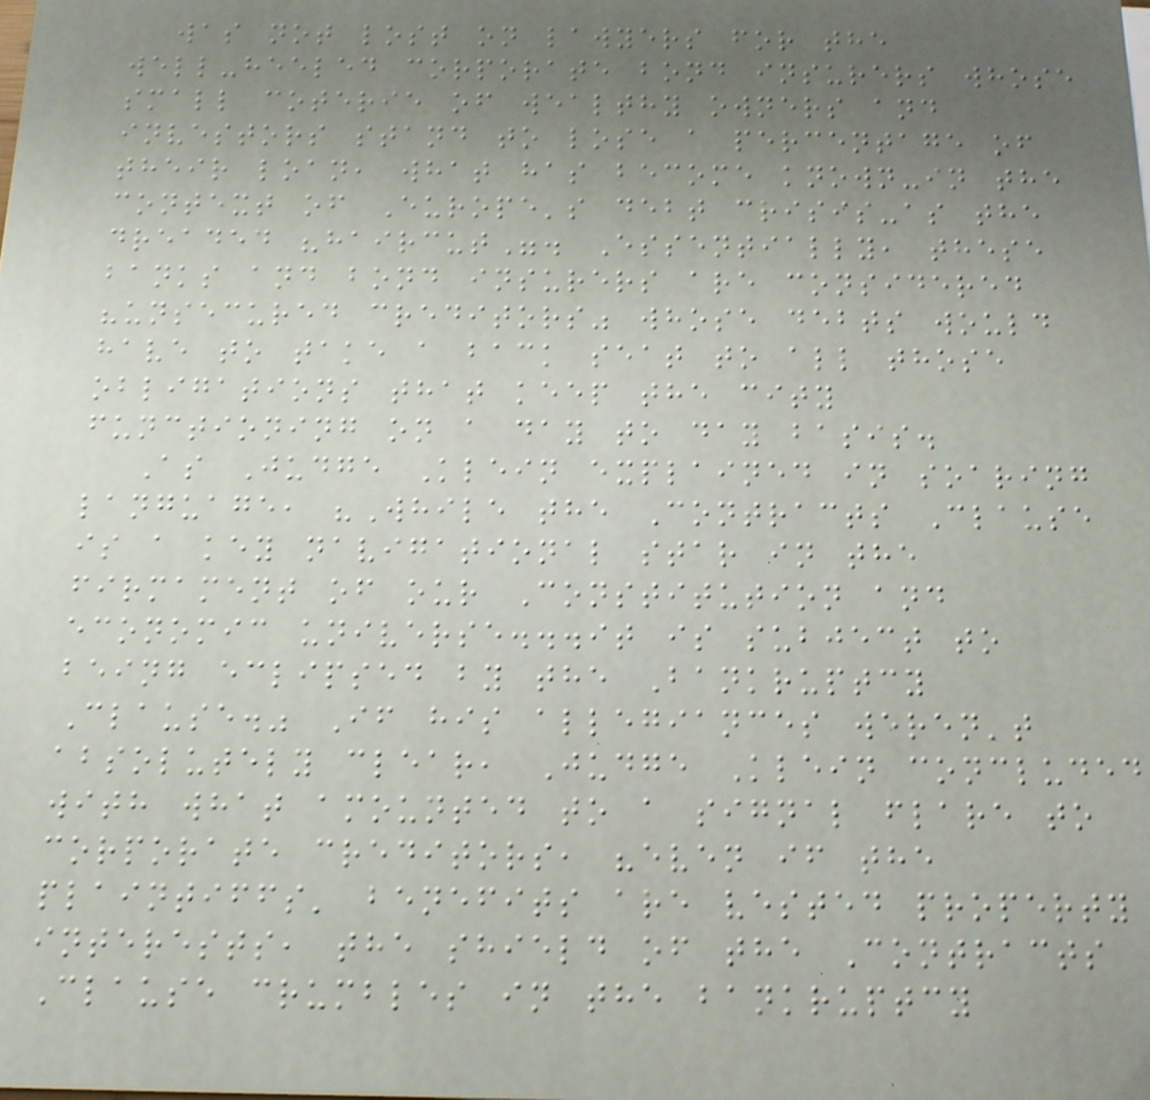was not lost on lawyers for the
well-heeled corporate bond insurers whose
small coterie of wealthy owners and
investors stand to lose a percentage of
their loan, what has become known-in the
context of Europe's debt crisis-as the
dreaded "haircut". Essentially, these
banks and bond insurers are considered
"unsecured creditors" whose debts would
have to take a back seat to all those
obligations that keep the city
functioning on a day to day basis.
As Judge Klein explained in soaring
language, "While the Contracts Clause
is a key navigational star in the
firmament of our Constitution and
economic universe...it is subject to
being eclipsed by the Bankruptcy
Clause." If his allegiances weren't
absolutely clear, Judge Klein concluded
with what amounted to a signal flare to
corporate creditors, "even if the
plaintiffs' benefits are vested property
interests, the shield of the Contracts
Clause crumbles in the bankruptcy
